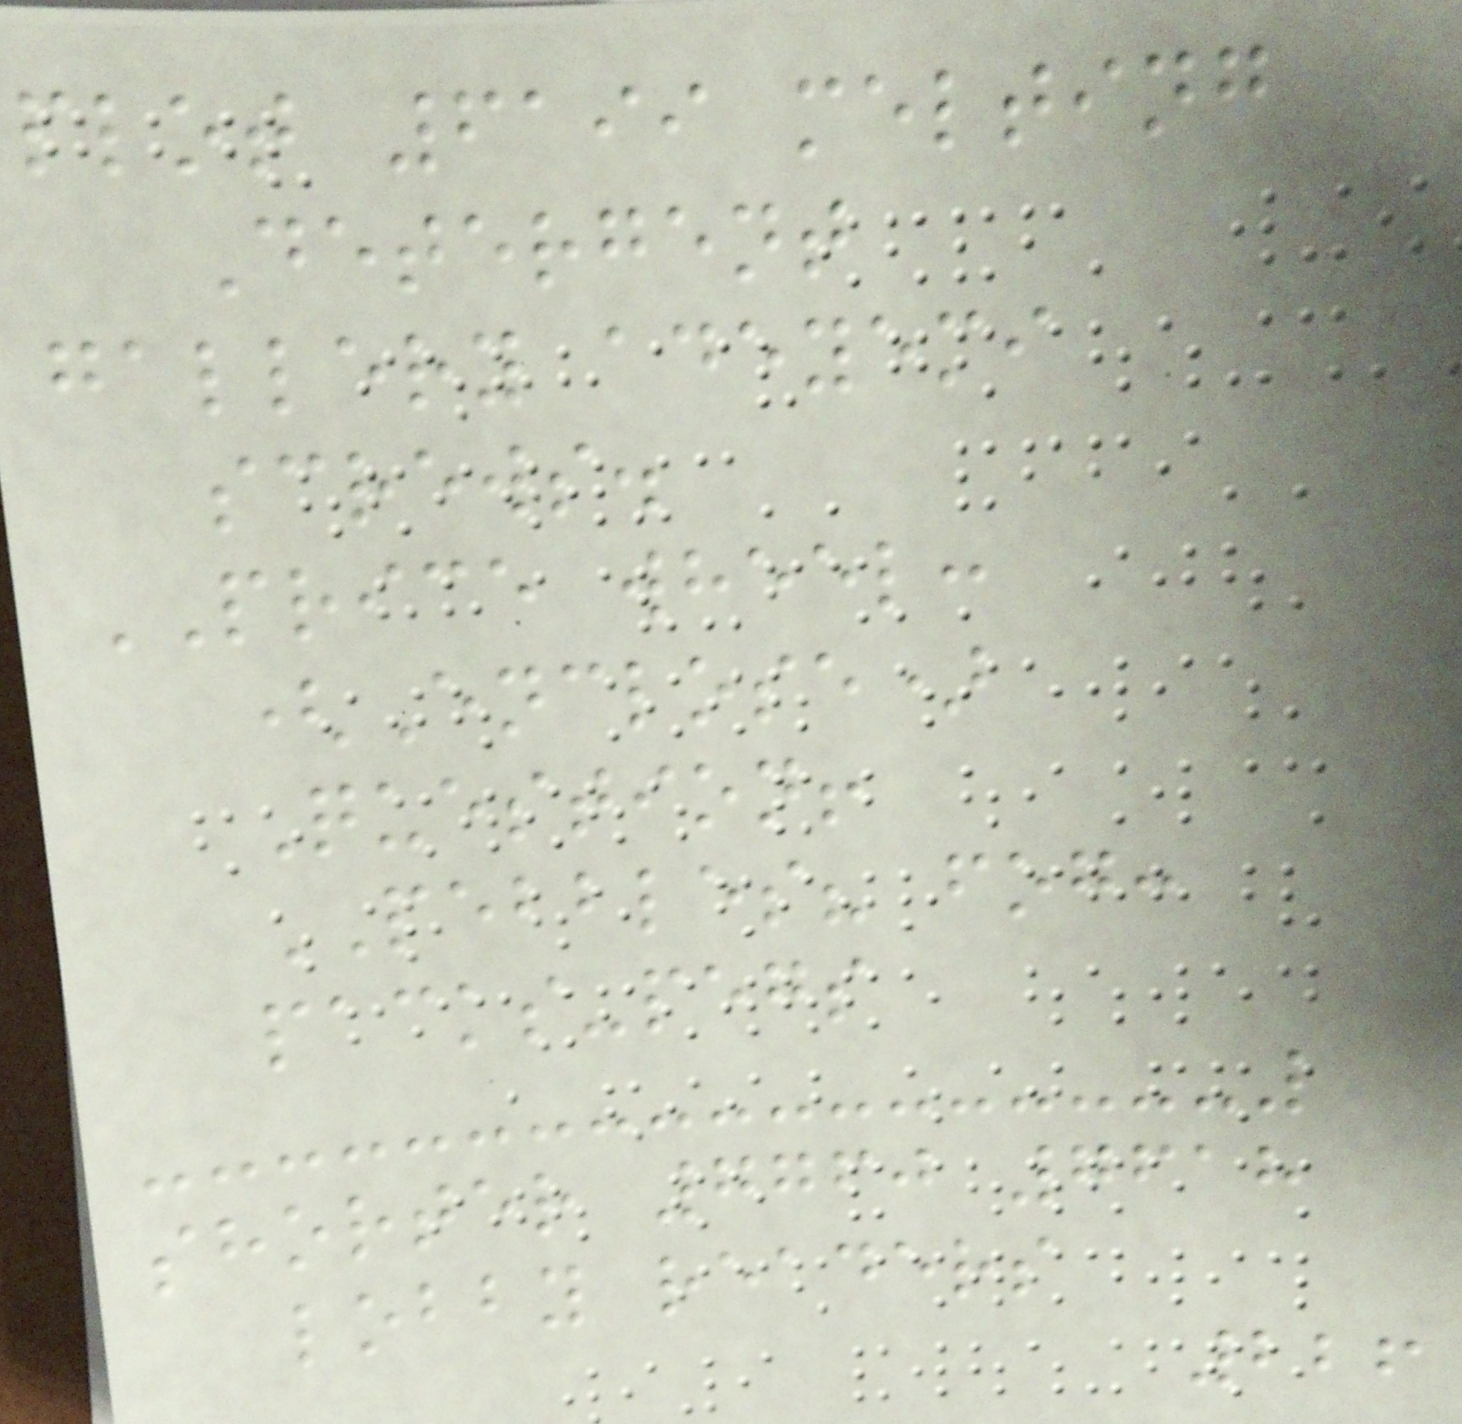plot 6199 melting
Detergent
gallery adeyemi
screws.
PRICE wheel:
(Enclose)
Question!
PEBBLES? fog:
packs-pegs
shorter 7760 7618
lobby readers
226
